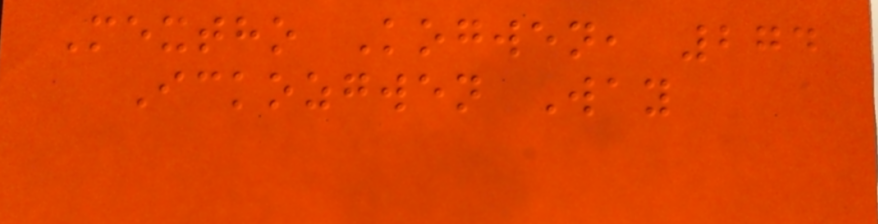Mextho Kogwen, 274
Ickozgwen Way
